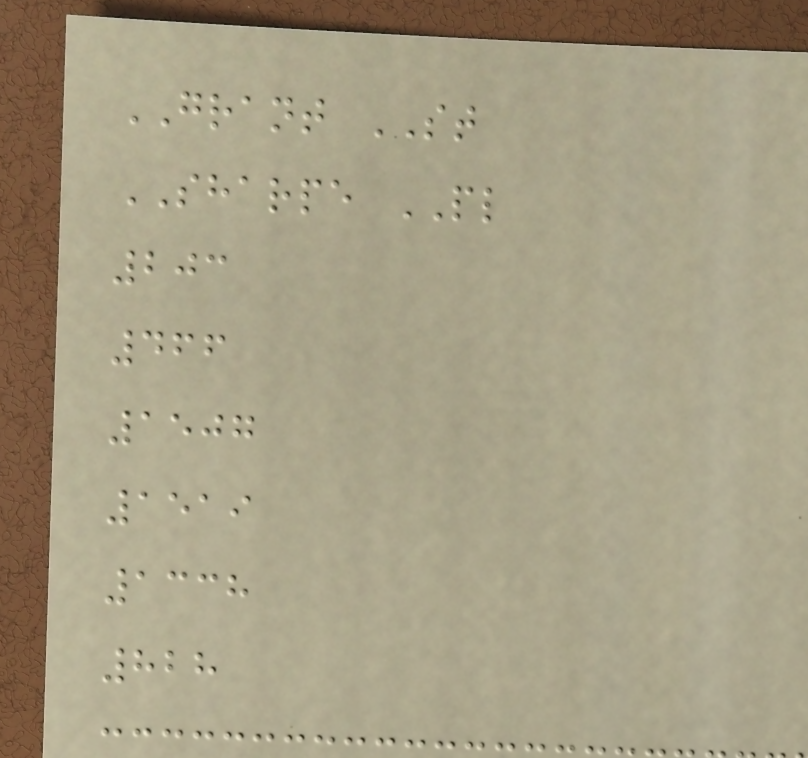GRANT ST
SHARPE PL
203
466
1507
1519
1338
828
